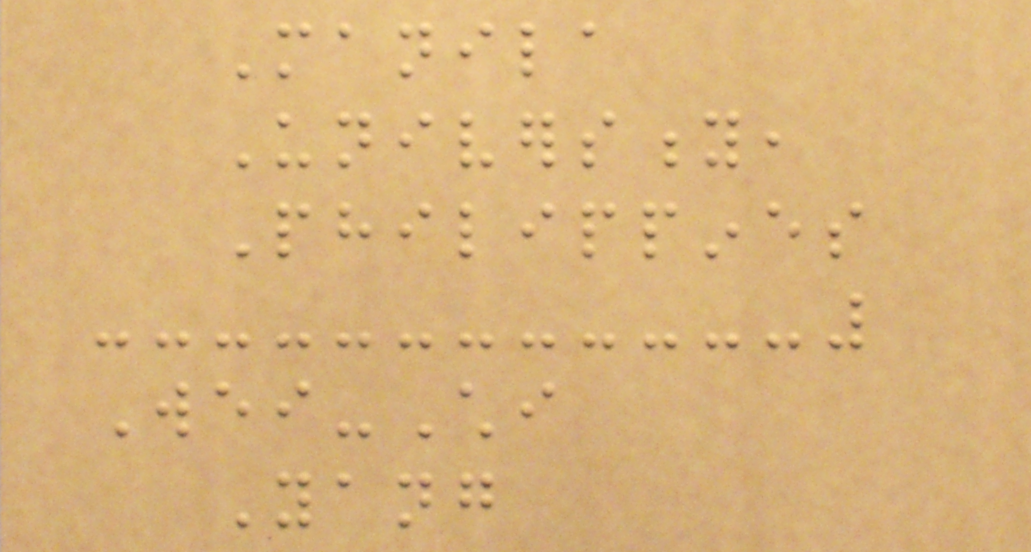Manila
University,
Philippines
Wei-Chi
Yang
